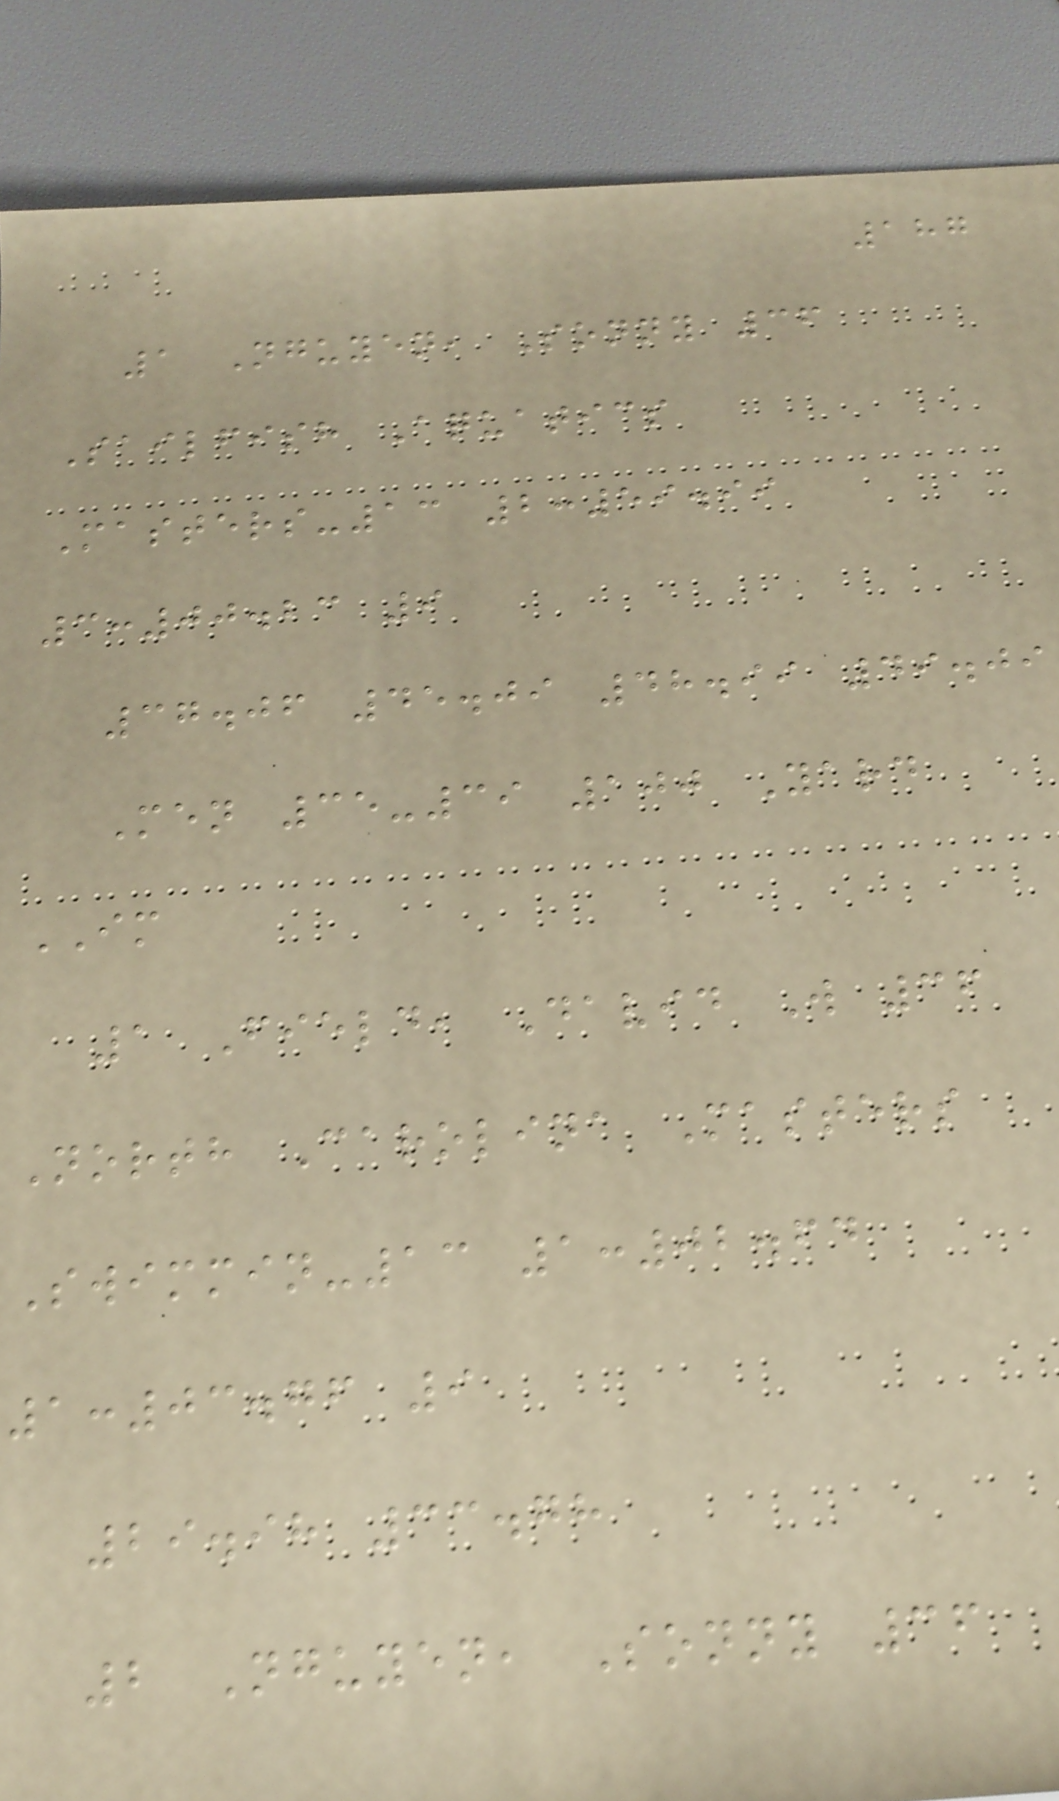187
1 Nguyen, Sonny 36
Sailfish Aquatics
Masters-13 2:59.99
3:00.23 9
37.06 45.09 48.99 49.09
Men 35-39 100 Yard
IM
1 Field, David W 36
North Carolina Masters
Swimmin-13 1:02.64
1:03.76 9
29.98 33.78
2 Nguyen, Sonny 36
